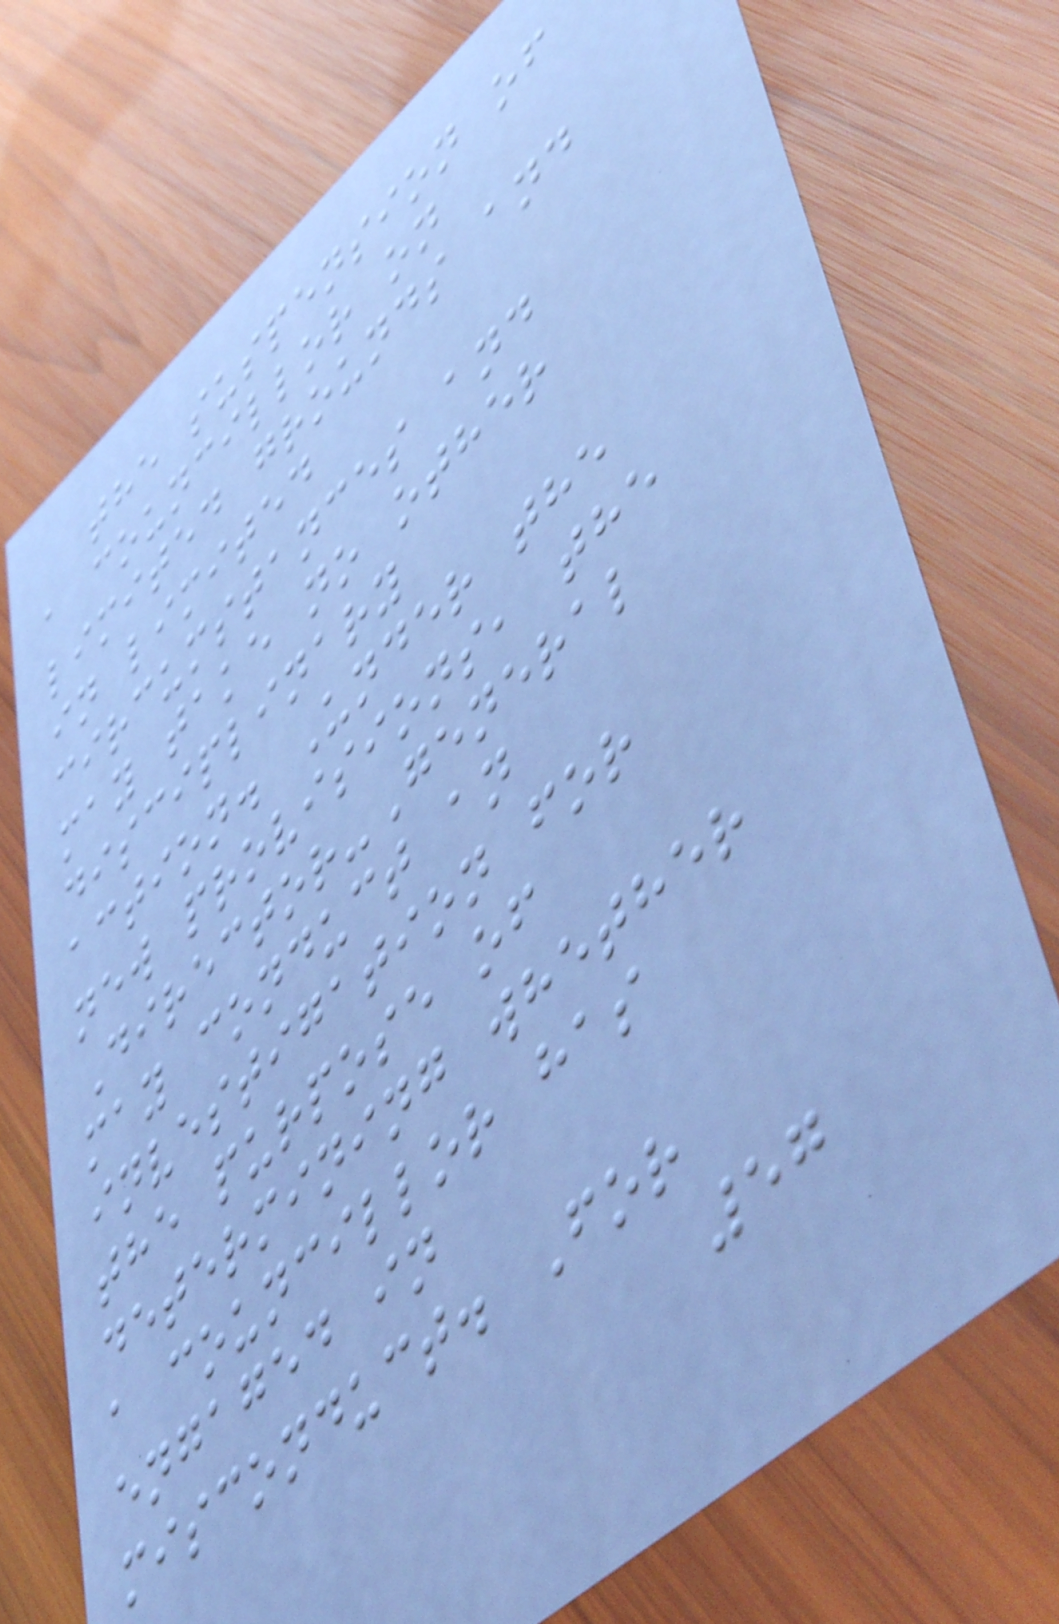the suspension of
a councillor on
limited grounds and
in limited
circumstances and
may take no other
disciplinary
action. Under the
new provisions, the
Director-General
may conduct an
investigation for
the purpose of
determining whether
a councillor has
engaged in
misconduct. For
57
